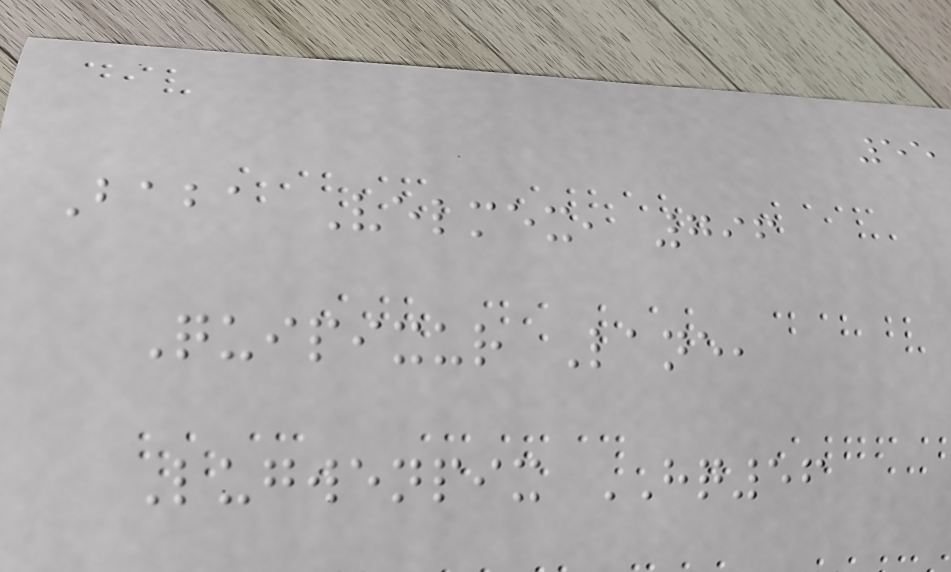55
Baba Velmex, 796
Quipixur Lane,
Lugwenpix HQ56
